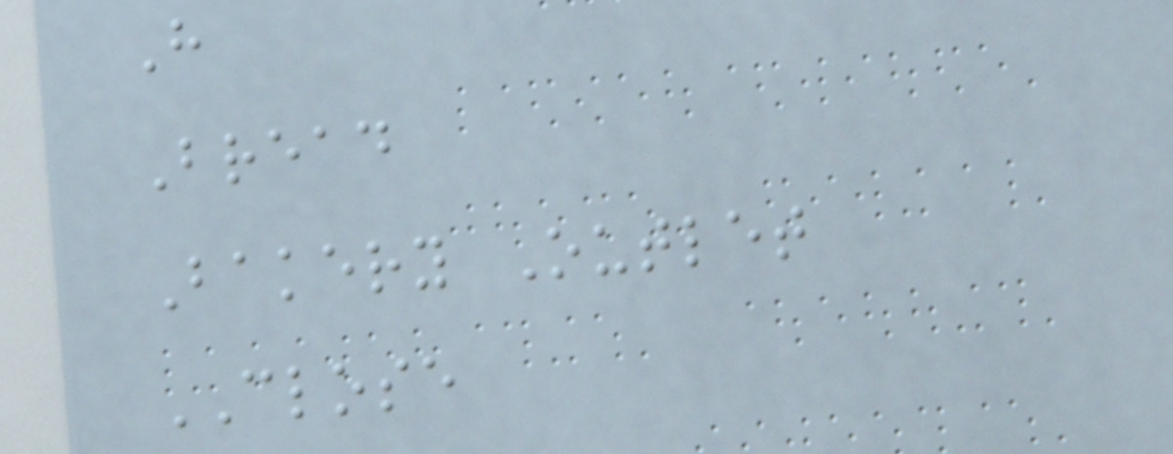H
Bread
Bakery Outlet
CLOSE
